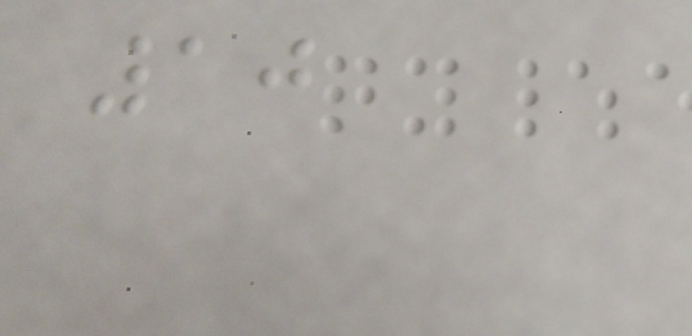10
